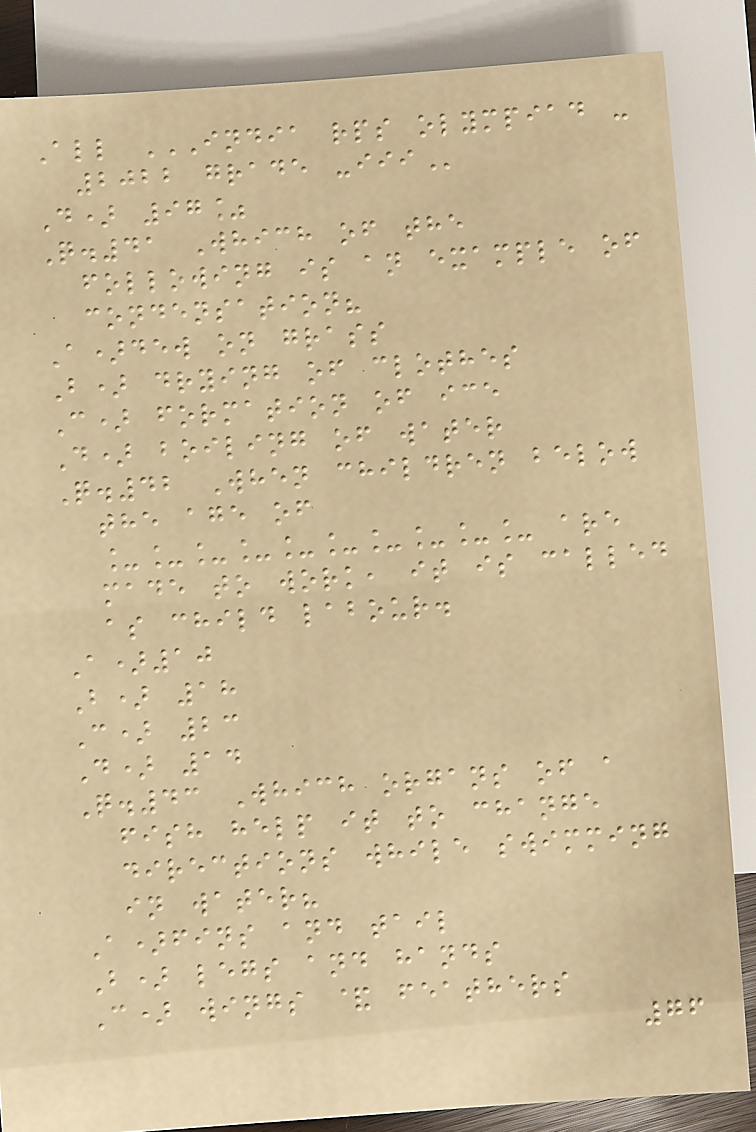All INDIA RPS OLYMPIAD -
2022 GRADE -III
D) 97%
Q.41 Which of the
following is an example of
condensation?
A)dew on grass
B) drying of clothes
C) formation of ice
D) boiling of water
Q.42 When children below
the age of
__________ are
made to work, it is called
as child labour.
A)10
B) 18
C) 23
D) 14
Q.43 Which organs of a
fish help it to change
directions while swimming
in water?
A)fins and tail
B) legs and hands
C) wings & feathers
76
